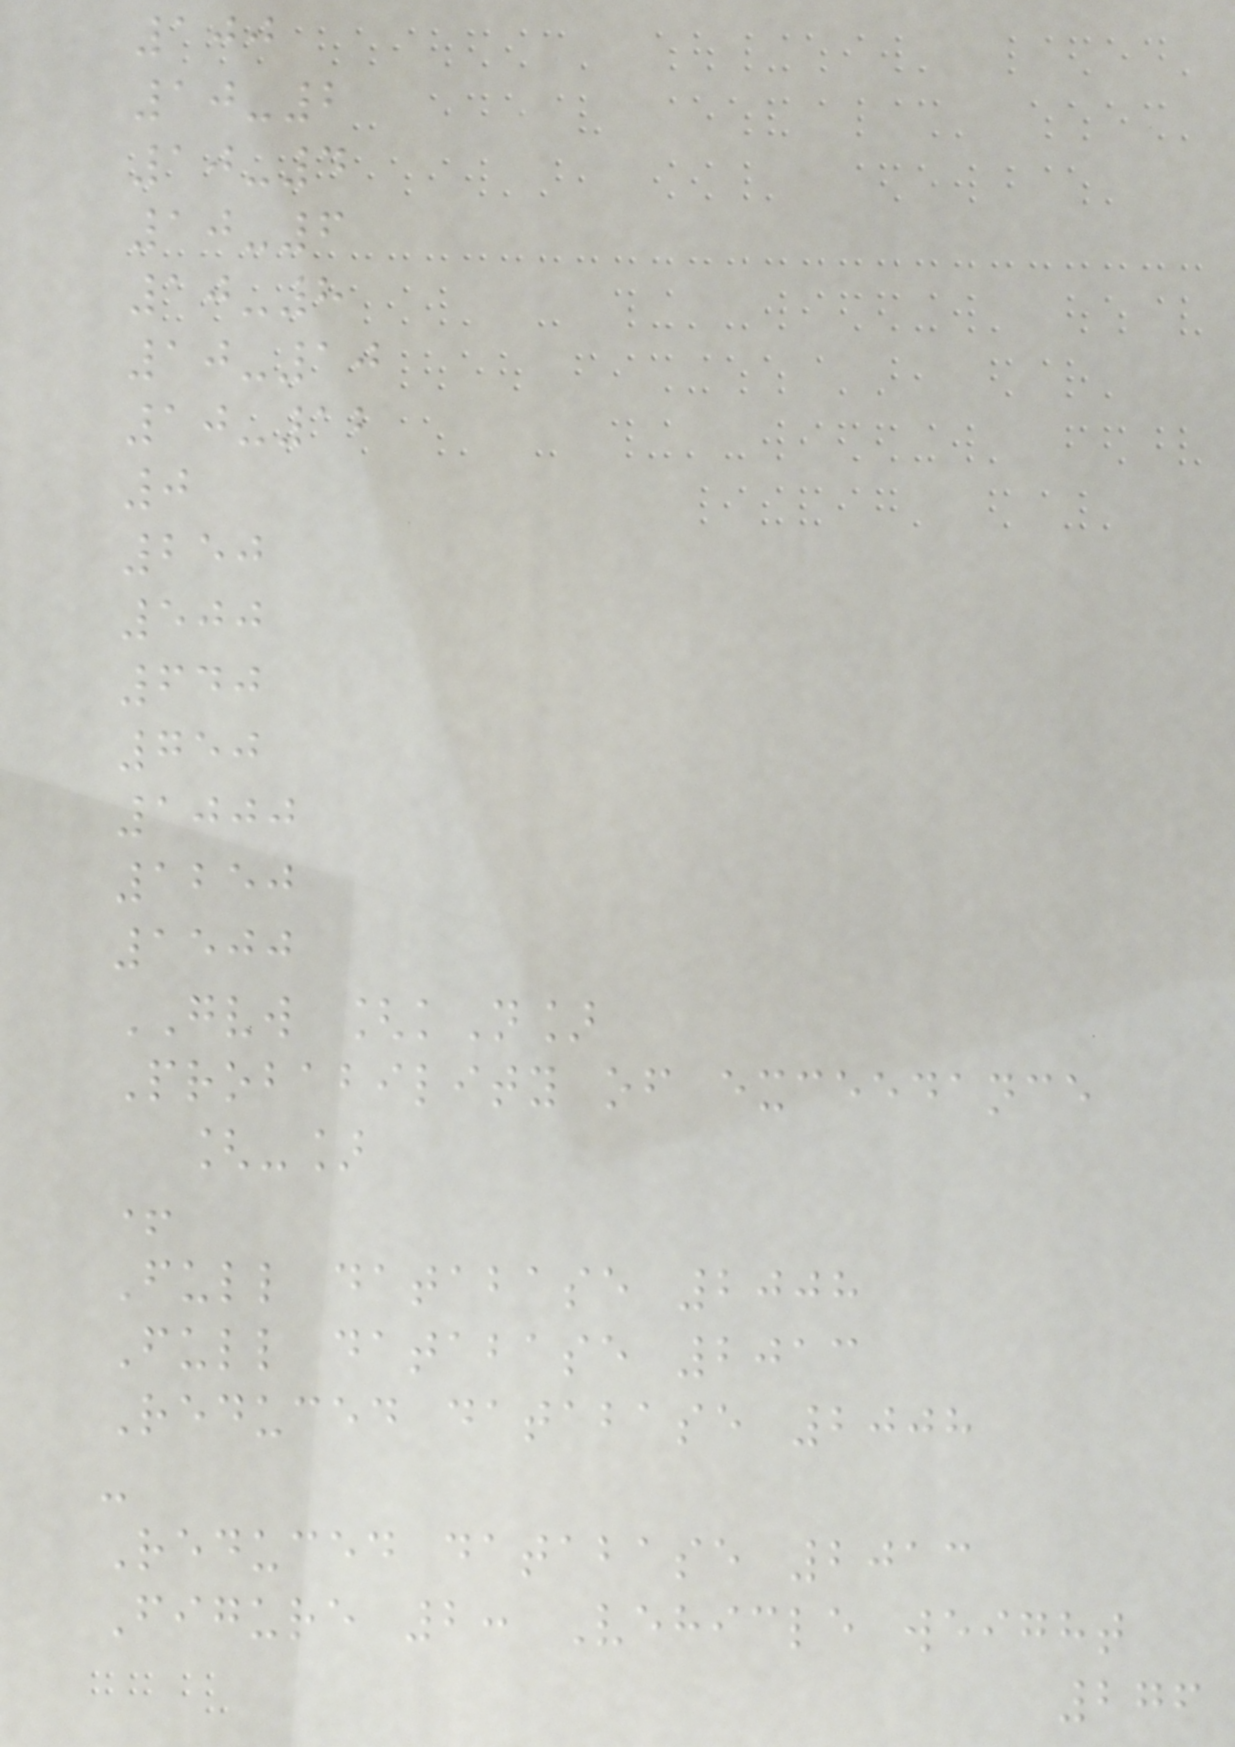100
10-2
10-4
10-6
10-8
10-10
10-12
0
250
500
640
750
1000
1250
1500
GVW [kN]
Probability of exceedance
[-]
+
Full database 2008
Full database 2013
Reduced database 2008
-
Reduced database 2013
Figure 2: Vehicle weight
276
